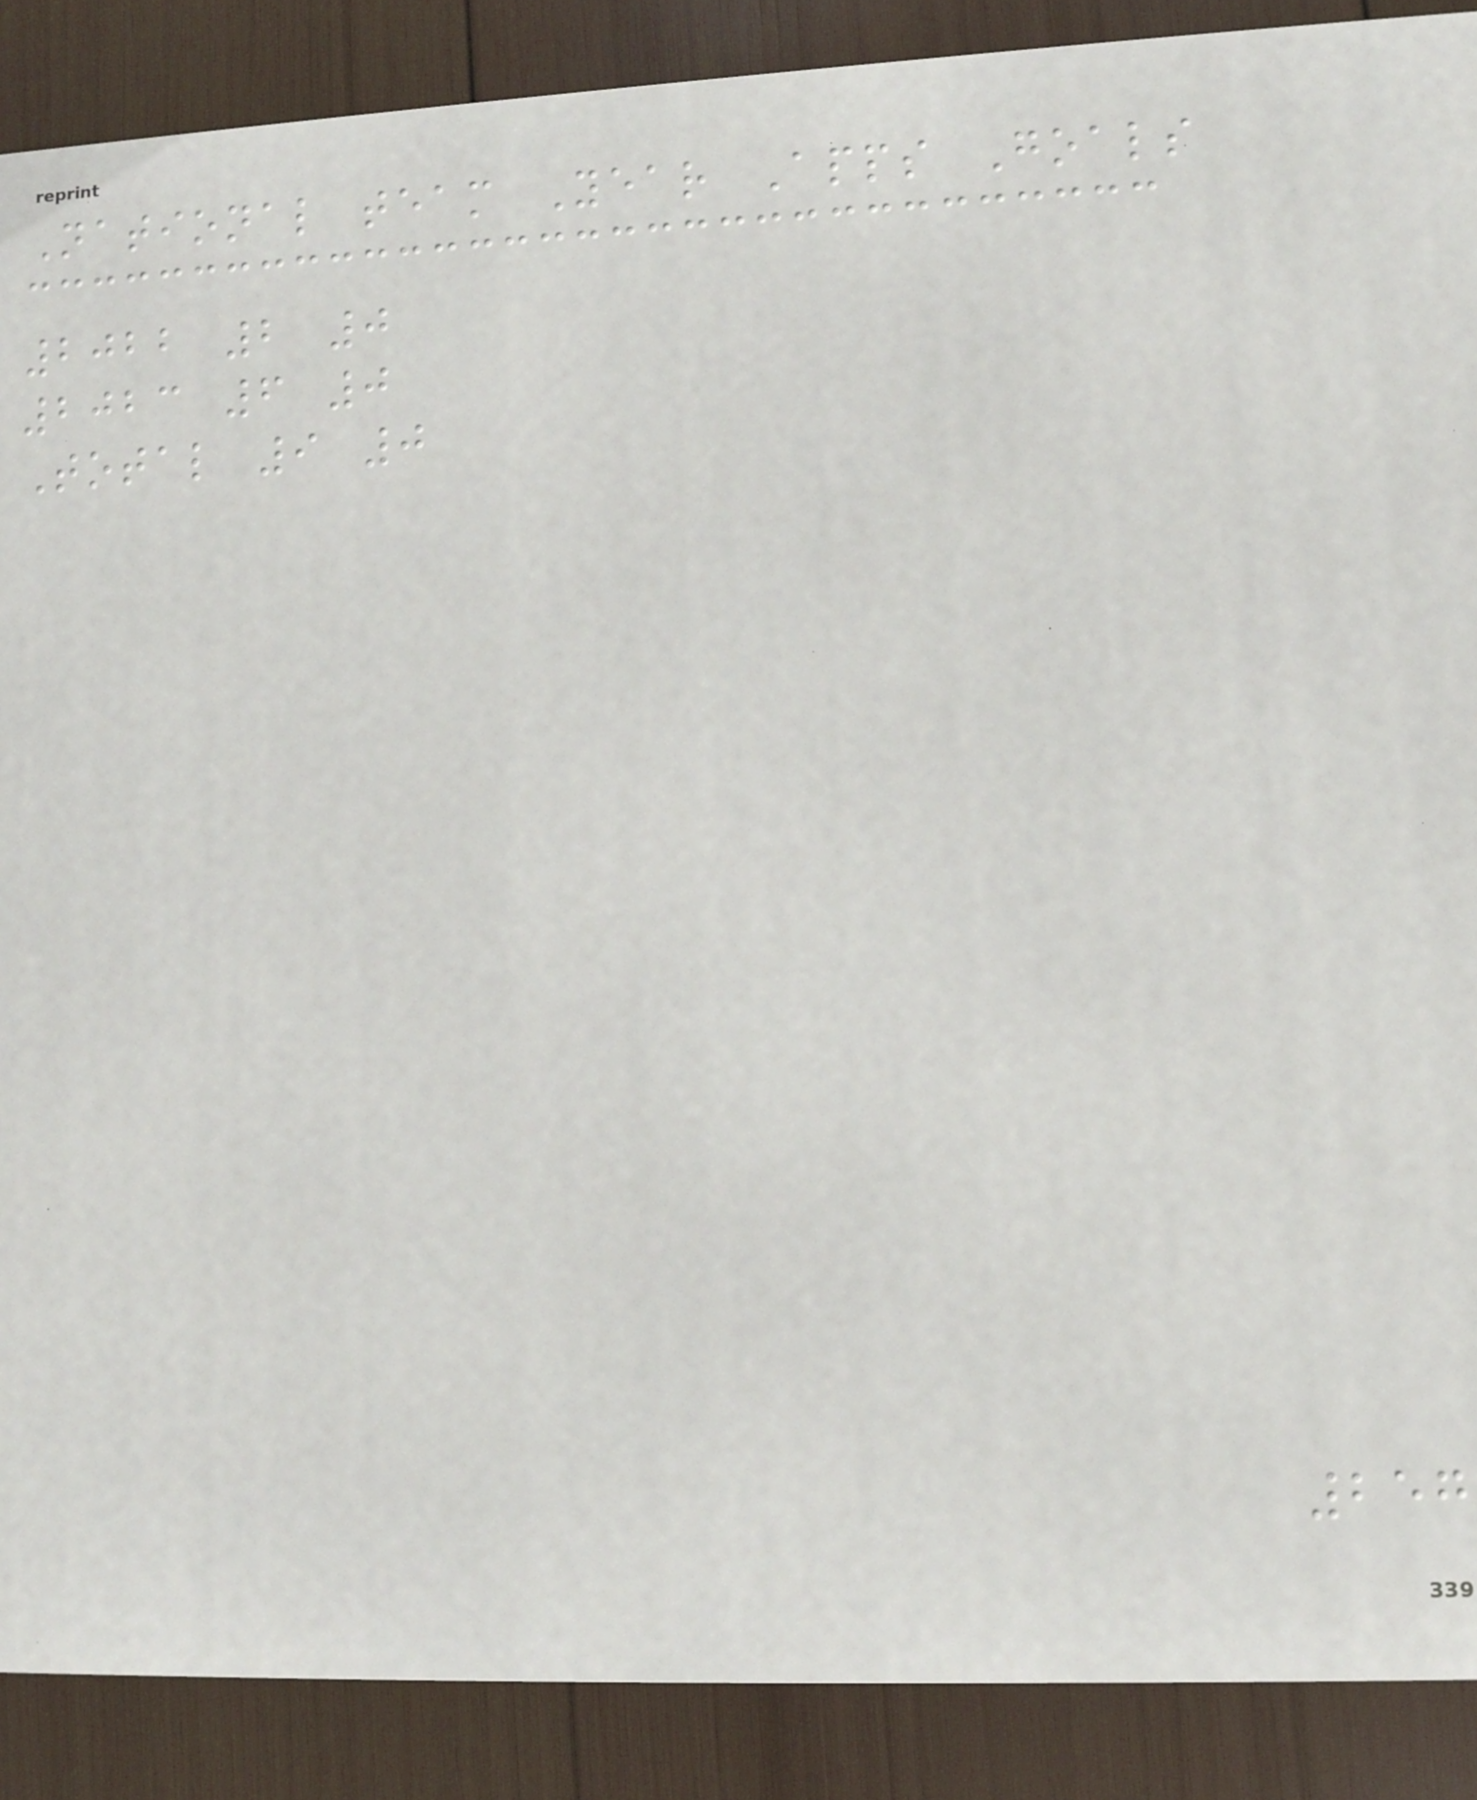National team Year Apps Goals
2022 2 0
2023 6 0
Total 9 0
257
